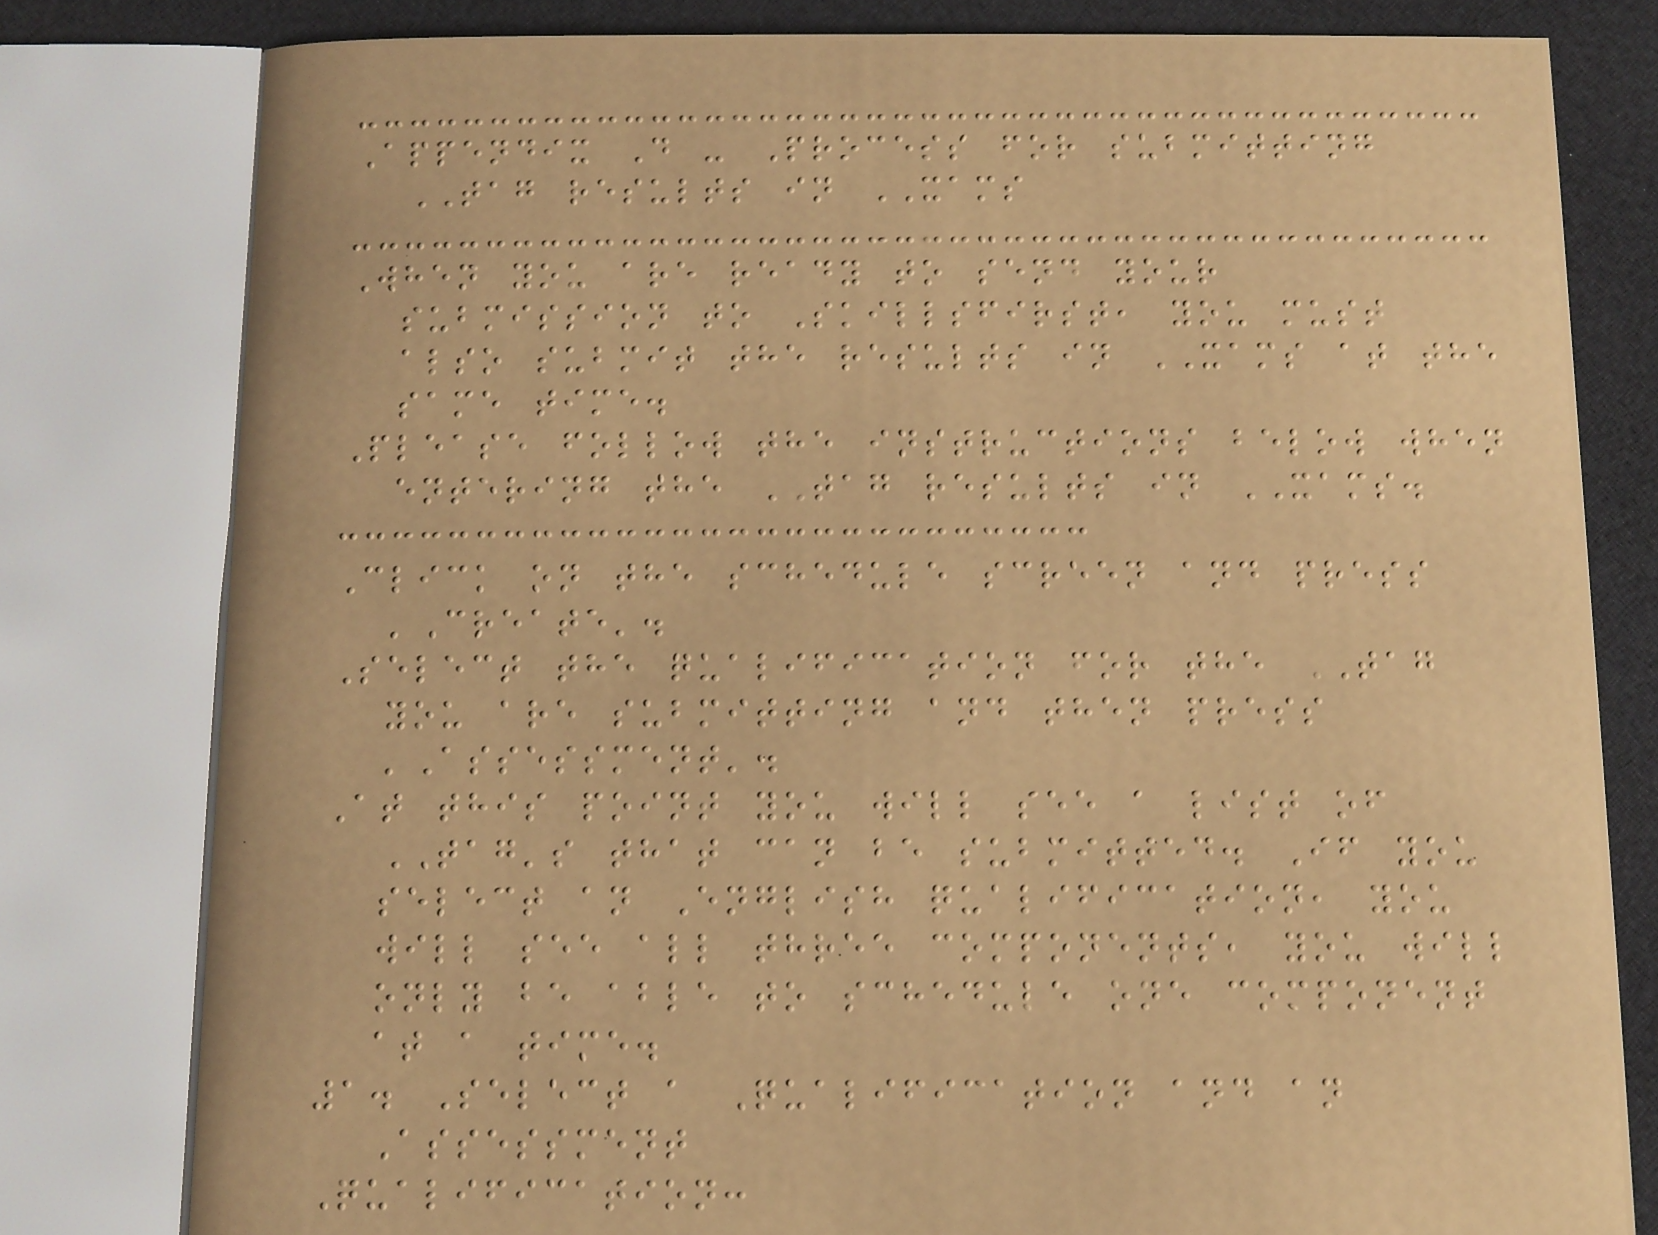Appendix D - Process for submitting
TAG results in XAMS
When you are ready to send your
submission to Skillsfirst, you must
also submit the results in XAMS at the
same time.
Please follow the instructions below when
entering the TAG results in XAMS.
Click on the schedule screen and press
'Create'.
Select the qualification for the TAG
you are submitting and then press
'Assessment'.
At this point you will see a list of
TAG's that can be submitted. If you
select an English qualification, you
will see all three components, you will
only be able to schedule one component
at a time.
1. Select a Qualification and an
Assessment
Qualification:
